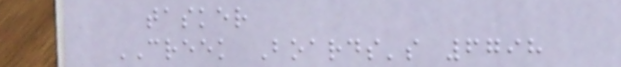tasker
CREEK Boards's 6798
